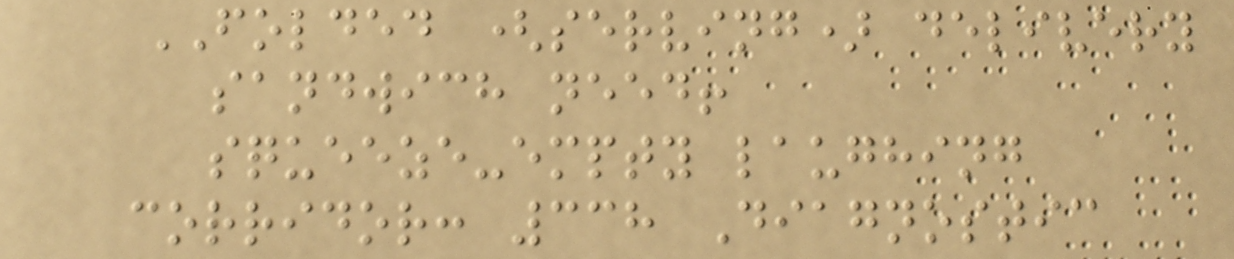FOLDED (serving) delivery
sandwich need!
squeeze-empty laughing
corridor: 338 Diagnostic
